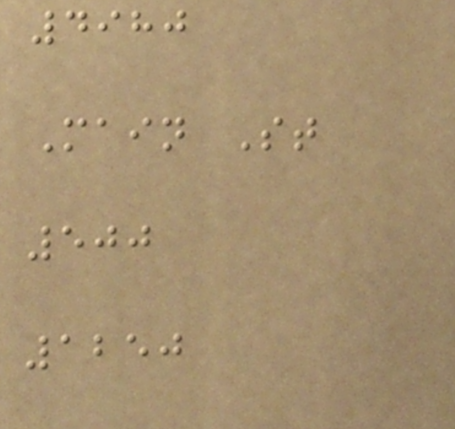4980
Main St
500
1250
